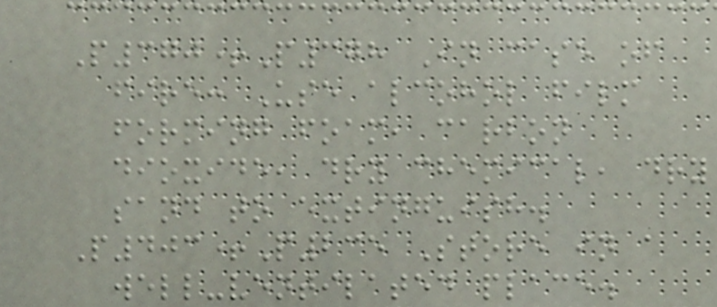P370+P378 In case of
fire: Use alcohol film
forming foam, carbon
dioxide, dry chemical, dry
sand to extinguish.
P403+P235 Store in a
well-ventilated place.
